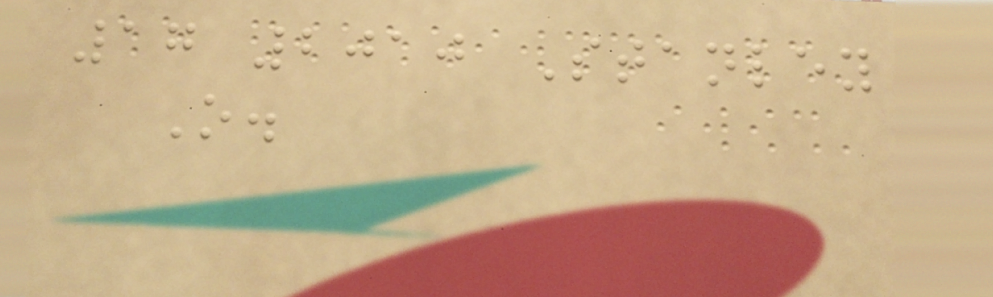17 2010 Stanley
O.
